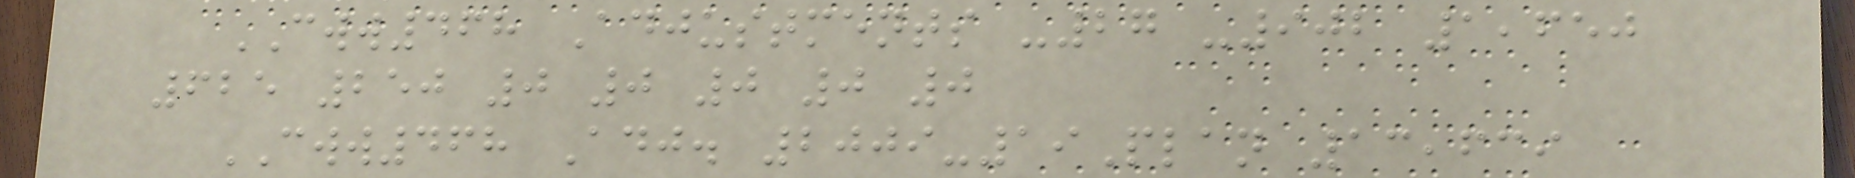CWW468 Adjustments -27 -902 1,650
625 250 0 0 0 0 0
CWW468 Adj. 2009-19Plan 13,639
